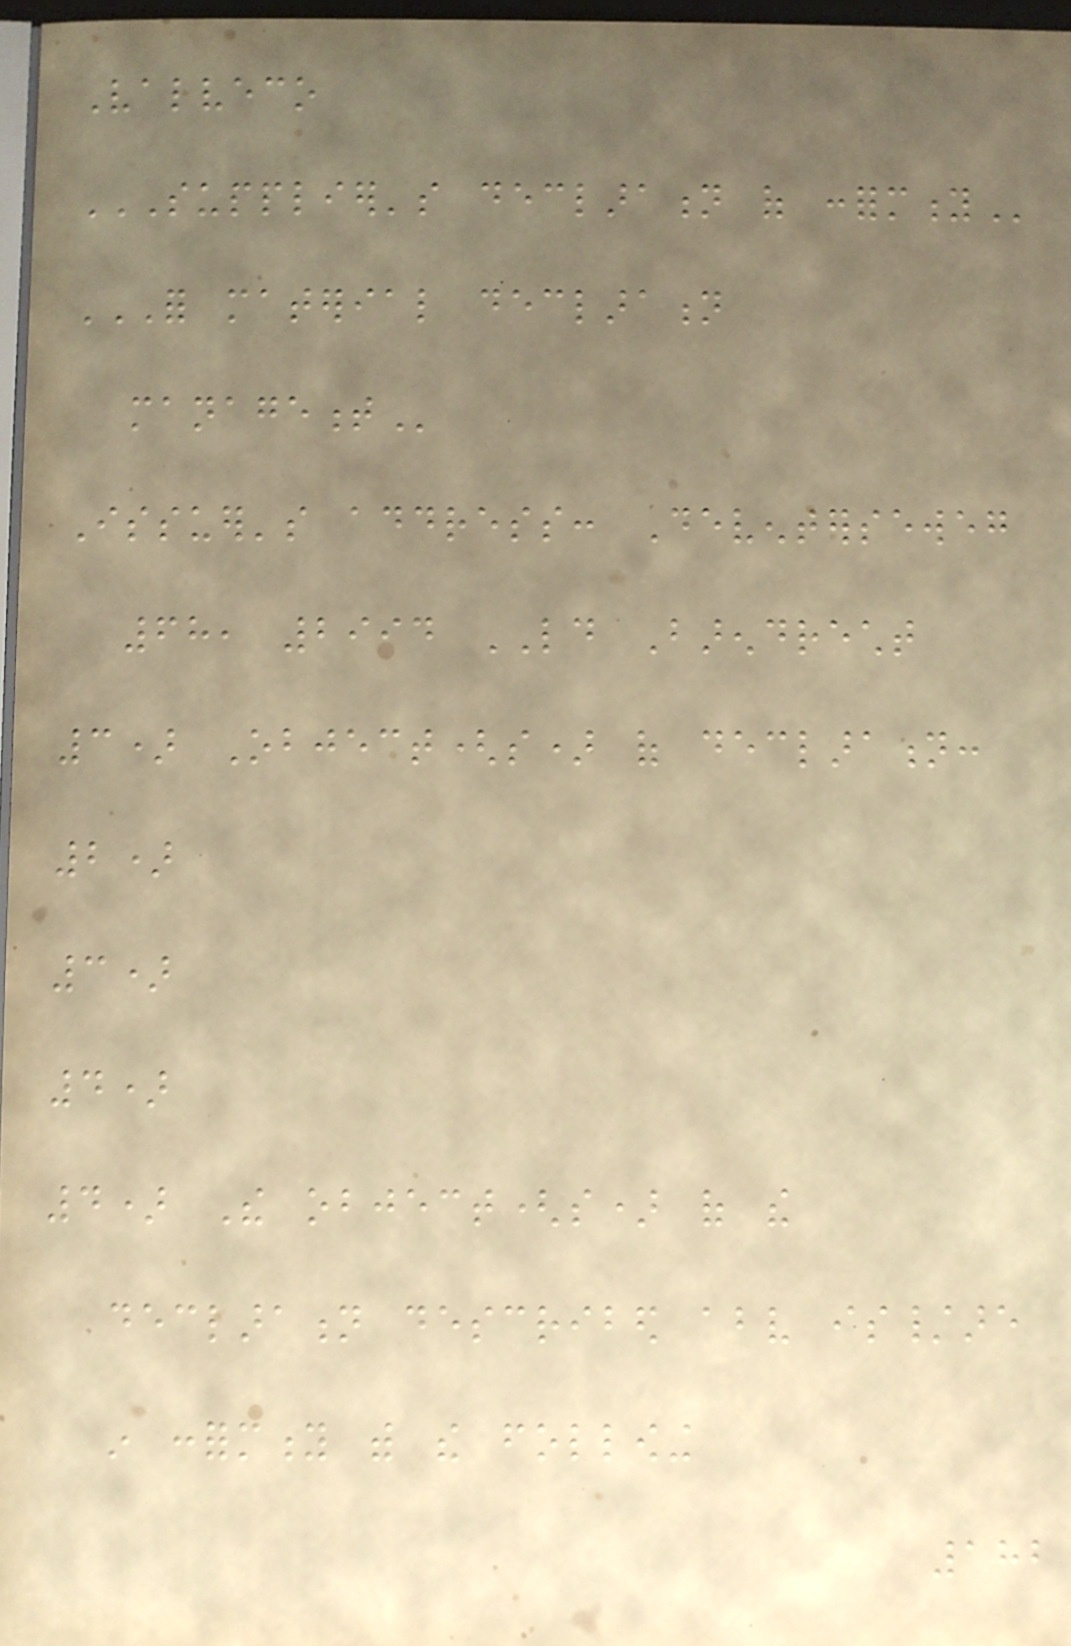Valveco
SUPPLIER'S DECLARATION OF CONFORMITY
FOR MATERIAL DECLARATION
MANAGEMENT
Issuer's address: Deventerseweg
68, 2994 LD Barendrecht
3) Object(s) of declaration:
2)
3)
4)
4) The object(s) of the
declaration described above is/are
in conformity with the following
182
